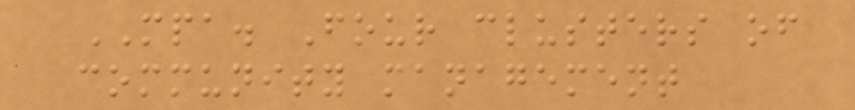MPA. Four clusters of
community management
